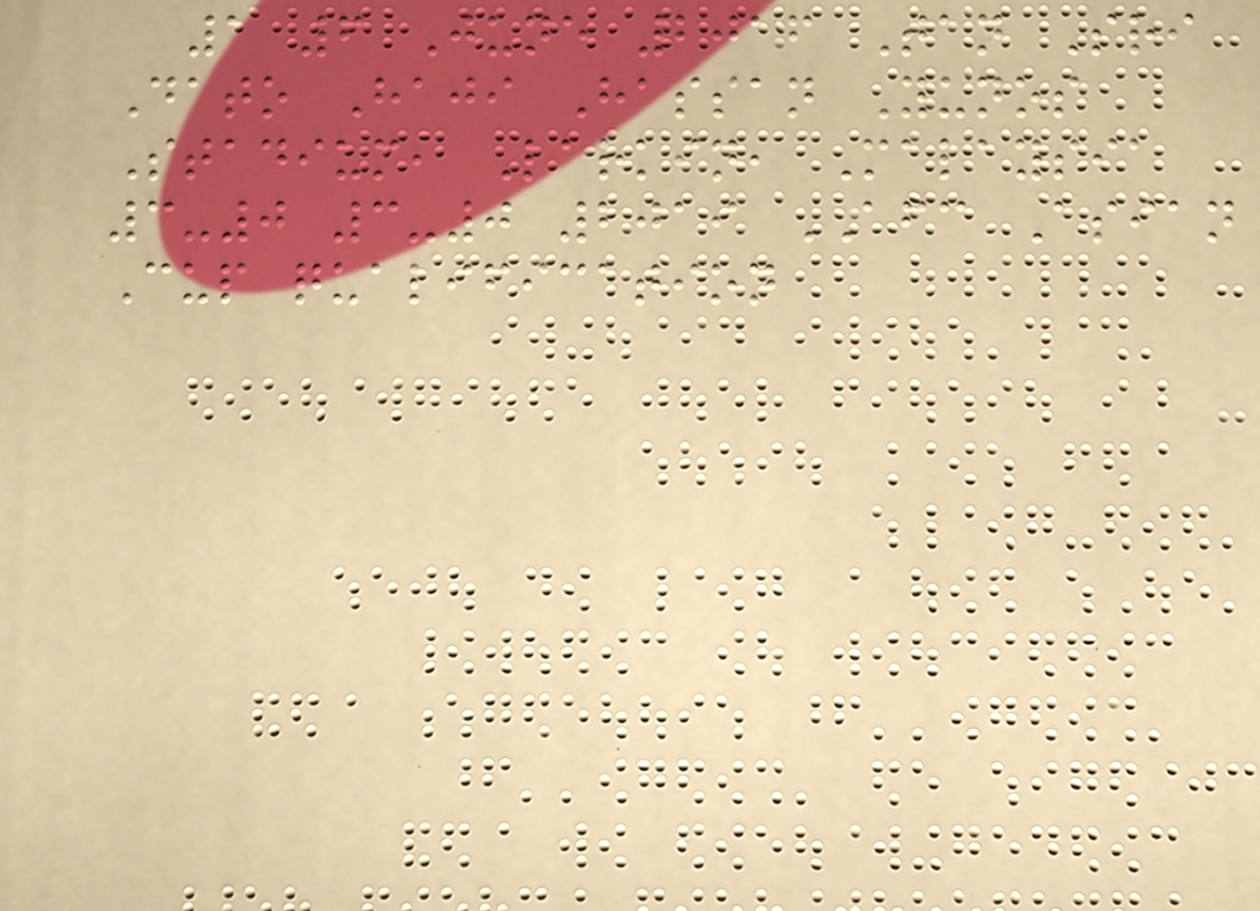1 6 June 2016 Tan Sri
Dato Haji Hassan Yunos
Stadium, Larkin, Malaysia
3-0 3-0 2019 AFC Asian
Cup qualification
